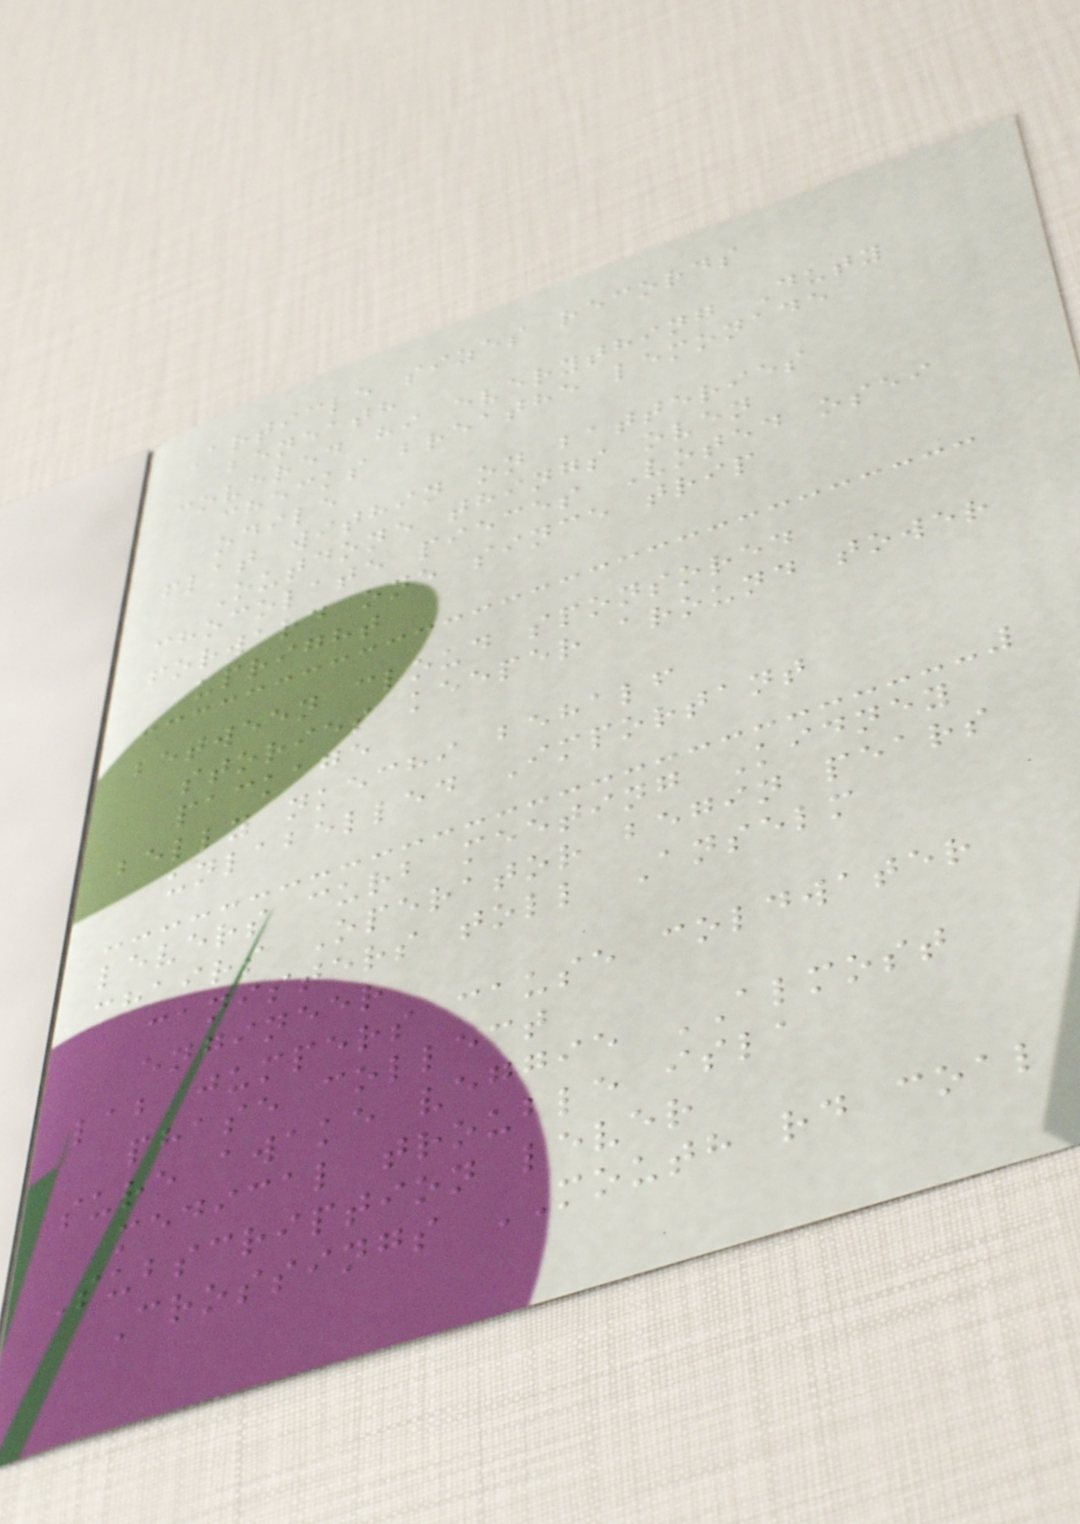Article sizes records
beneath
covered hi everything Duty
checks breathe lemonade
odile
flat within on batteries
Outdone things oven
chocolate pieces Voted osei
forward one since trip
upright
between cloud sponsored
stories keeper around tower
package
belly nkechi behalf
unlabelled Important
levers curb meeting Kidney
chairs Operator begin pears
canisters toll Anselm
engineer
lab jumpers cause coldwater
phase collect
sure awake veggie ALMOST
medical trouble isla
Subscription lever
Crossings MOUTH rd coal
